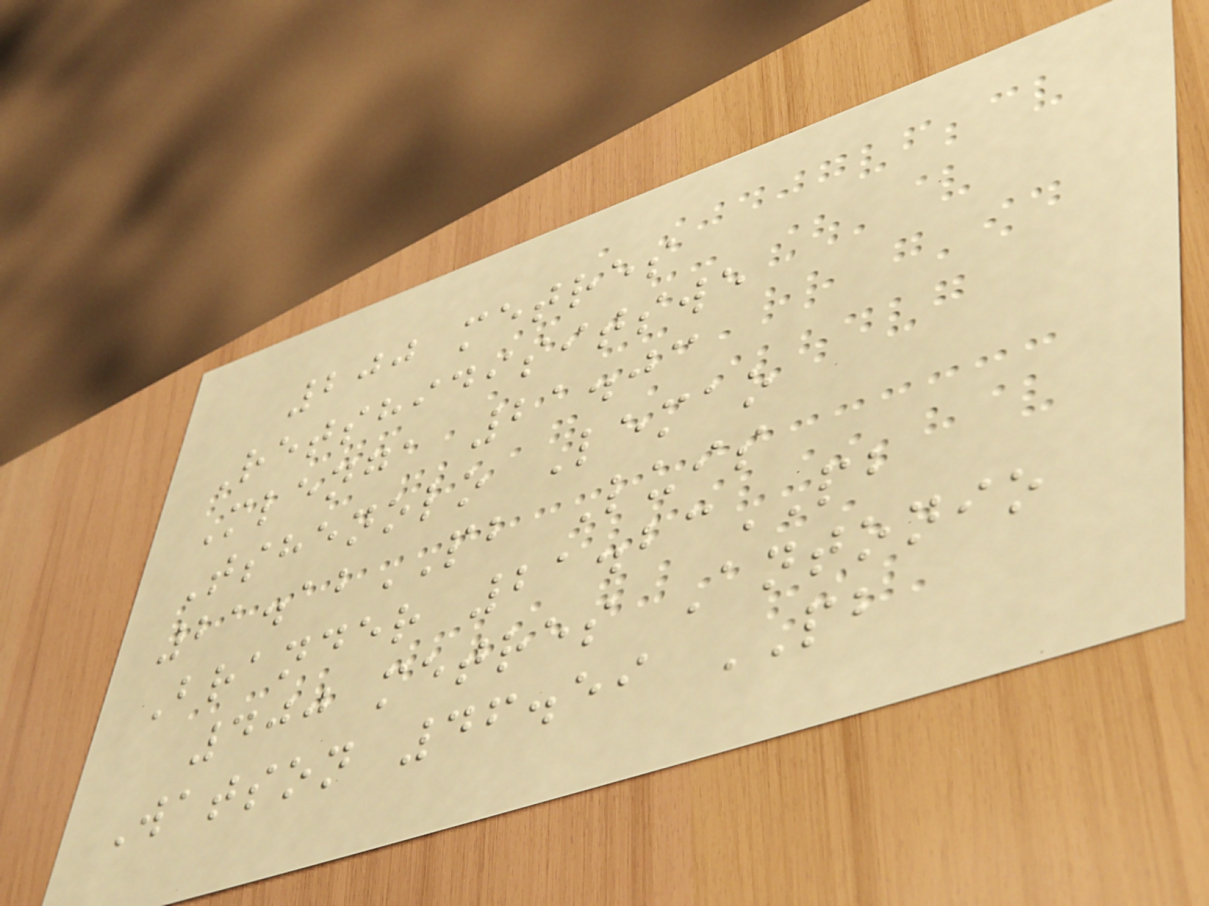200 metres
Retshidisitswe
Mlenga 21.03
Tshenolo Lemao
21.12PB Luis
Brander 21.23PB
400 metres Antonio
Watson 46.59 PB
